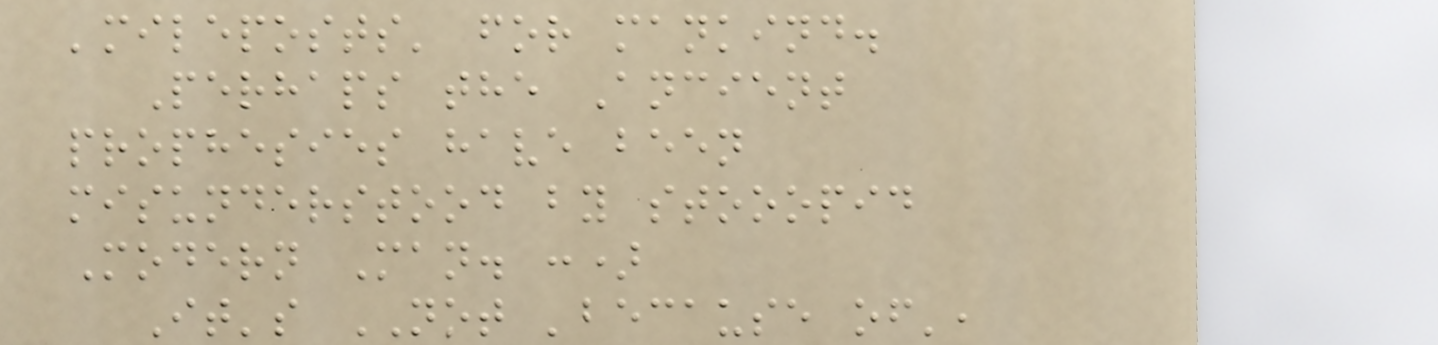'mileposts' for mankind.
Perhaps the Ancient
prophesies have been
misunderstood by stooopid
Modern Man. :)
It's NOT 'because of',
